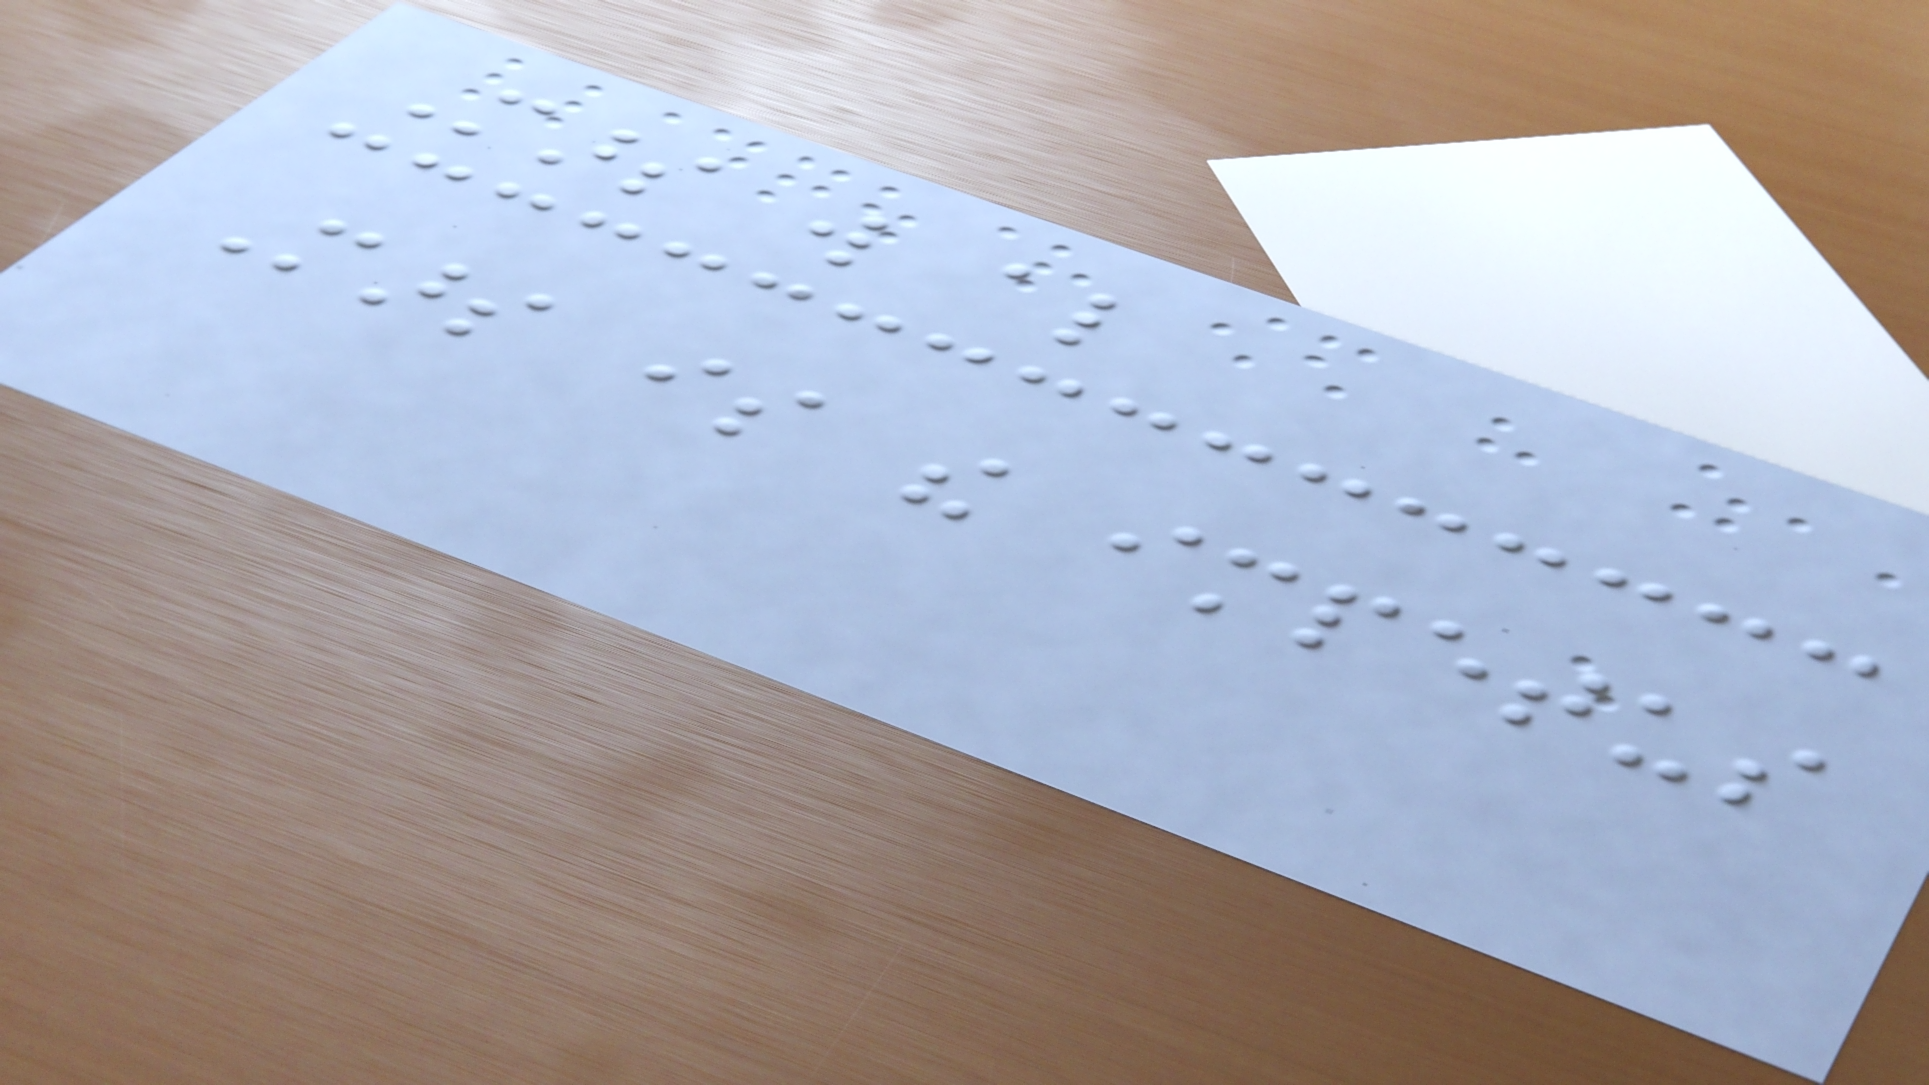Mars will also
Mars is the impetus
